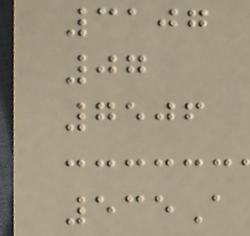3107
07
7506
535A
